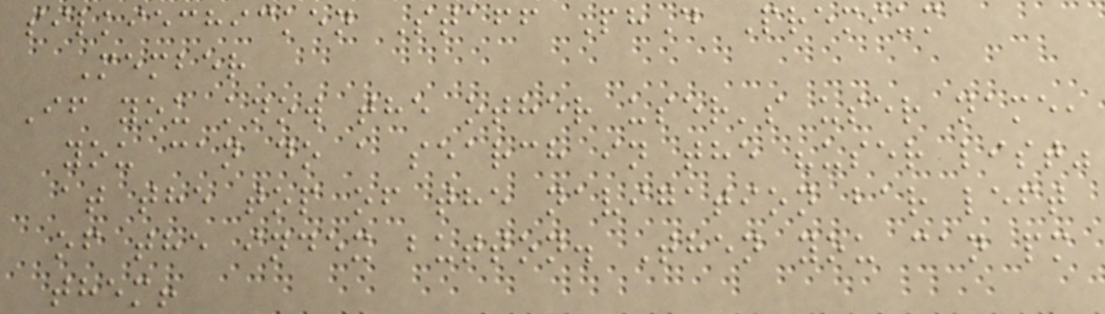silkiechicken Staff PhD Premium
Member
If you know the other user's user name,
you can do a search in the "user list"
at the top of the navigation bar left
of the index button. Then you can pm
them!
